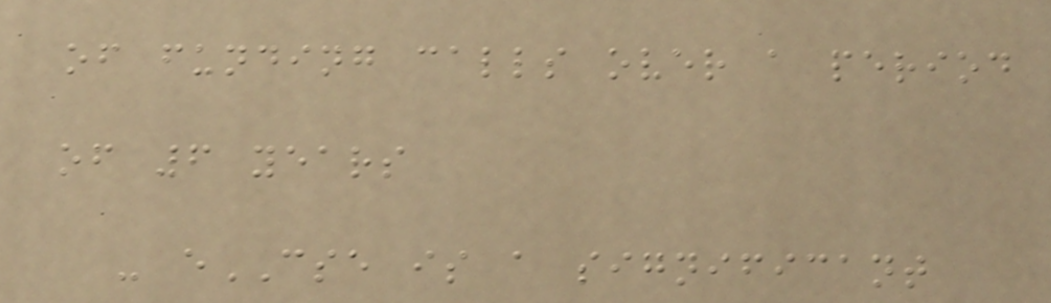of funding calls over a period
of 6 years
- eCSE is a significant
